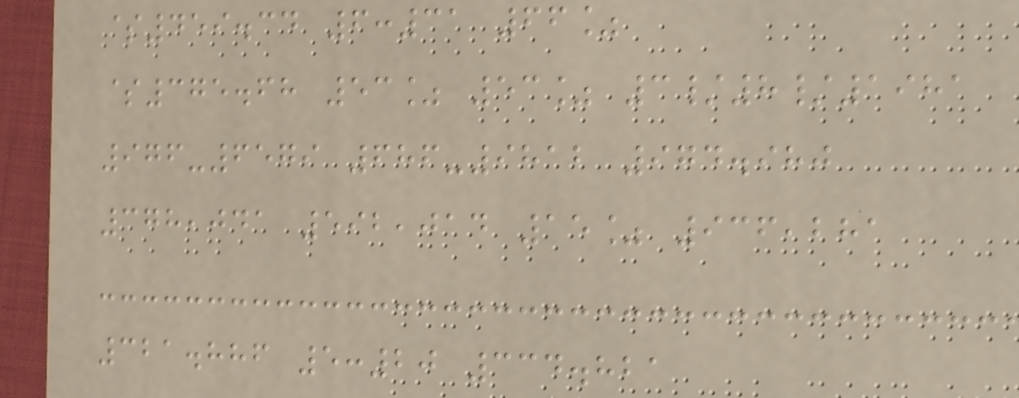$459.34 6:31 66%
$375.68 53% 53% 3/8/1981
976-6579 686-9812 974.980
378,041 592,014 15% 936,281
321.886 5:20 334.821
